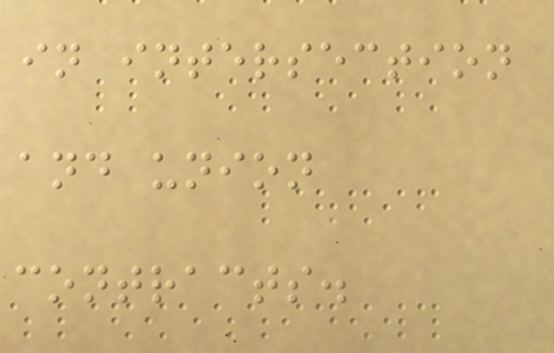in intersection
and union
contracts.
